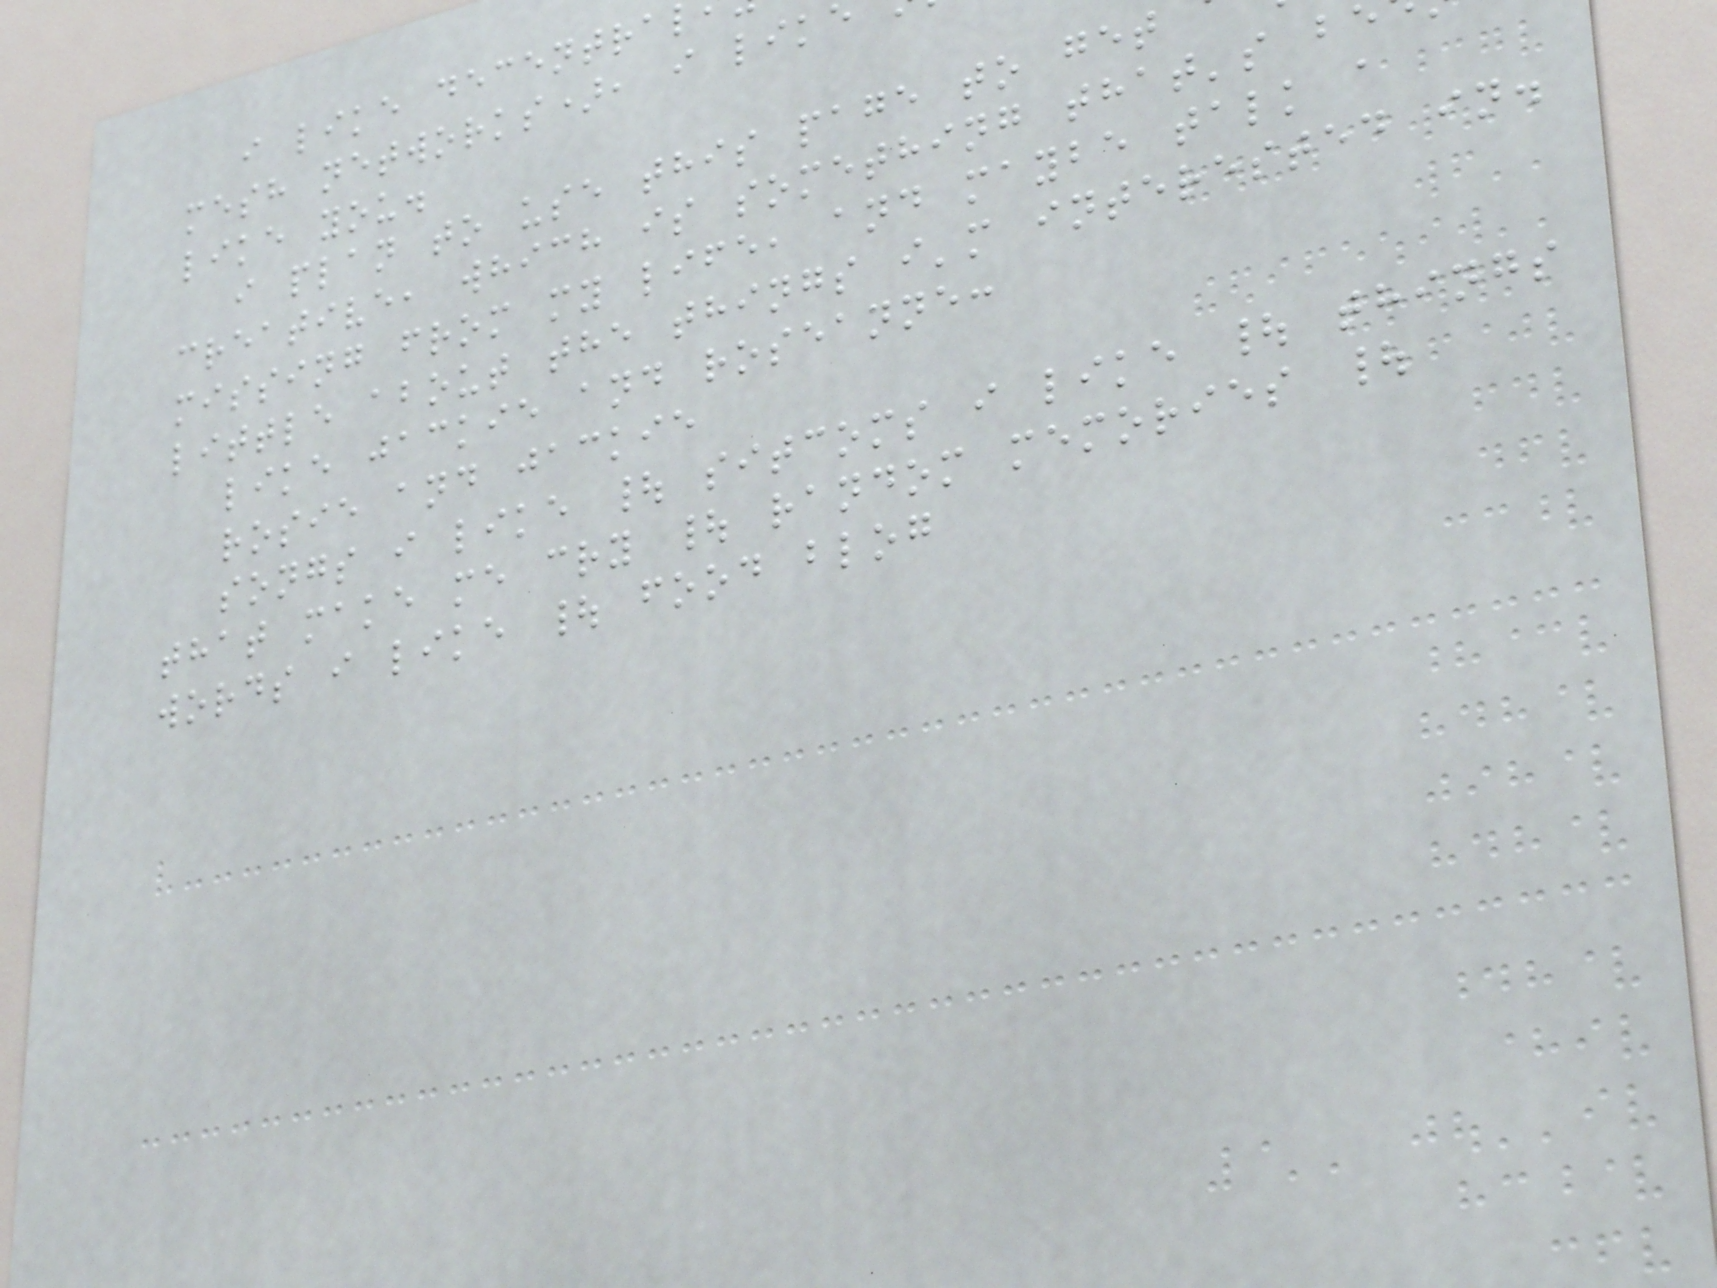i like decentra
mesh networks), i lik
like you.
i plan to use this page to get
creative, which is something that's b
missing from my life, and maybe talk a
little about the things i'm interested in.
like jackie and roseanne:
rosie and jackie
songs i like | sitcoms i like | things
that make me cry | random memories |
words i like | food blog
